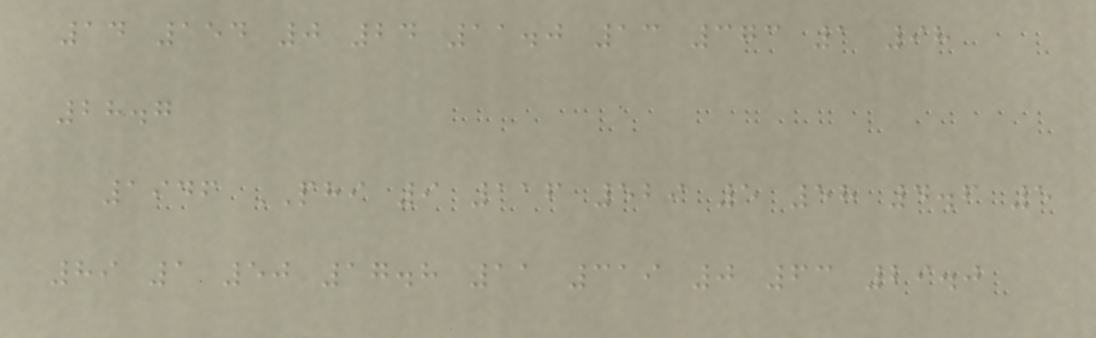14 154 0 24 11.0 13 373 1 98
28.7
1946 PHI 9 116 529 5 58 4.6 5
89 1 50 17.8 11 319 0 63 29.0
